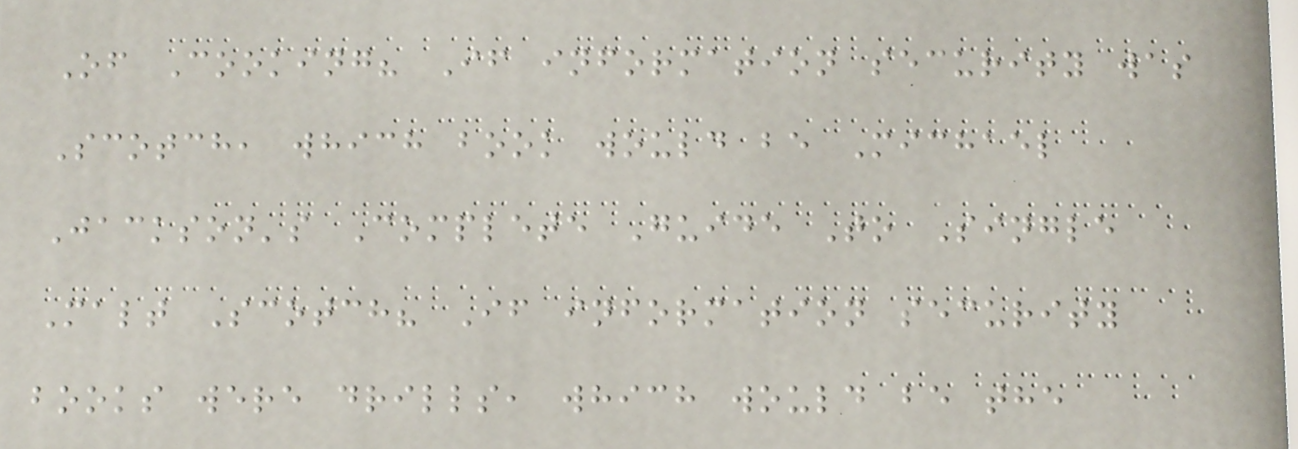Of Cooking? If information security was
Scotch, which book would be Michael
Jackson's Complete Guide To Single
Malt Scotch? If information security
books were drills, which would be the
